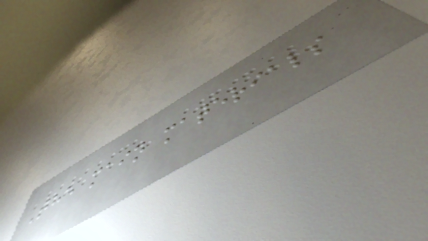The main materials
